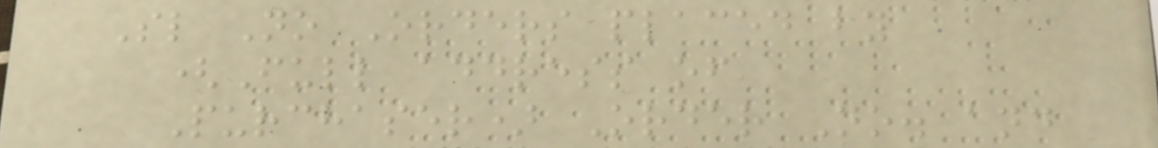Sl No Orders placed by
(Full address of
Purchaser) Order No. and
